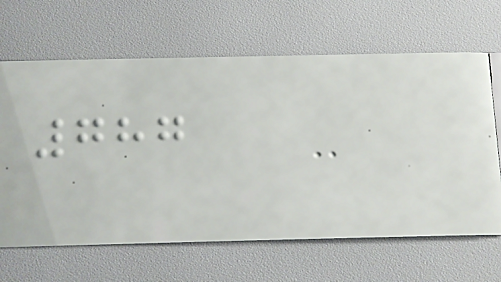787
